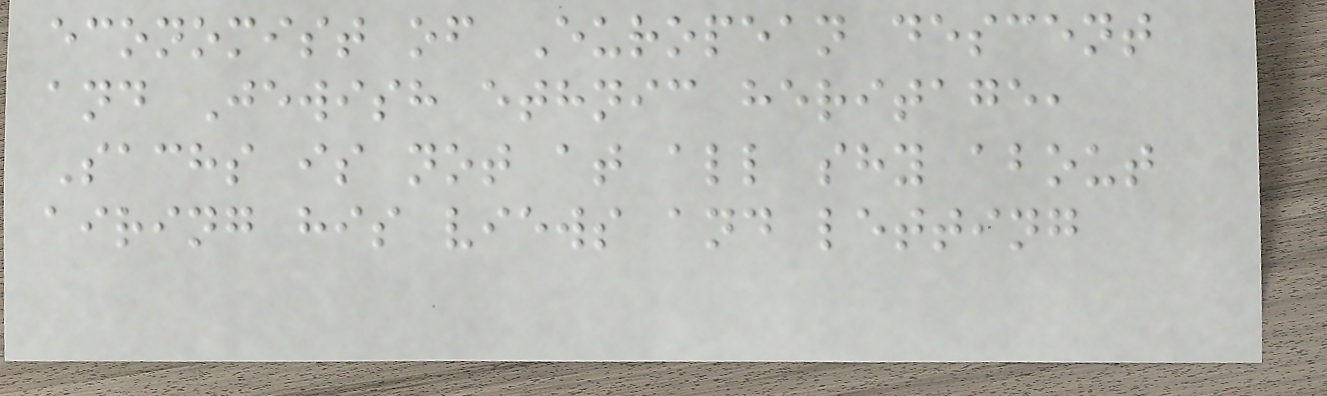economist of European descent
and Jewish ethnic heritage,
Sachs is not at all shy about
airing his views and letting
